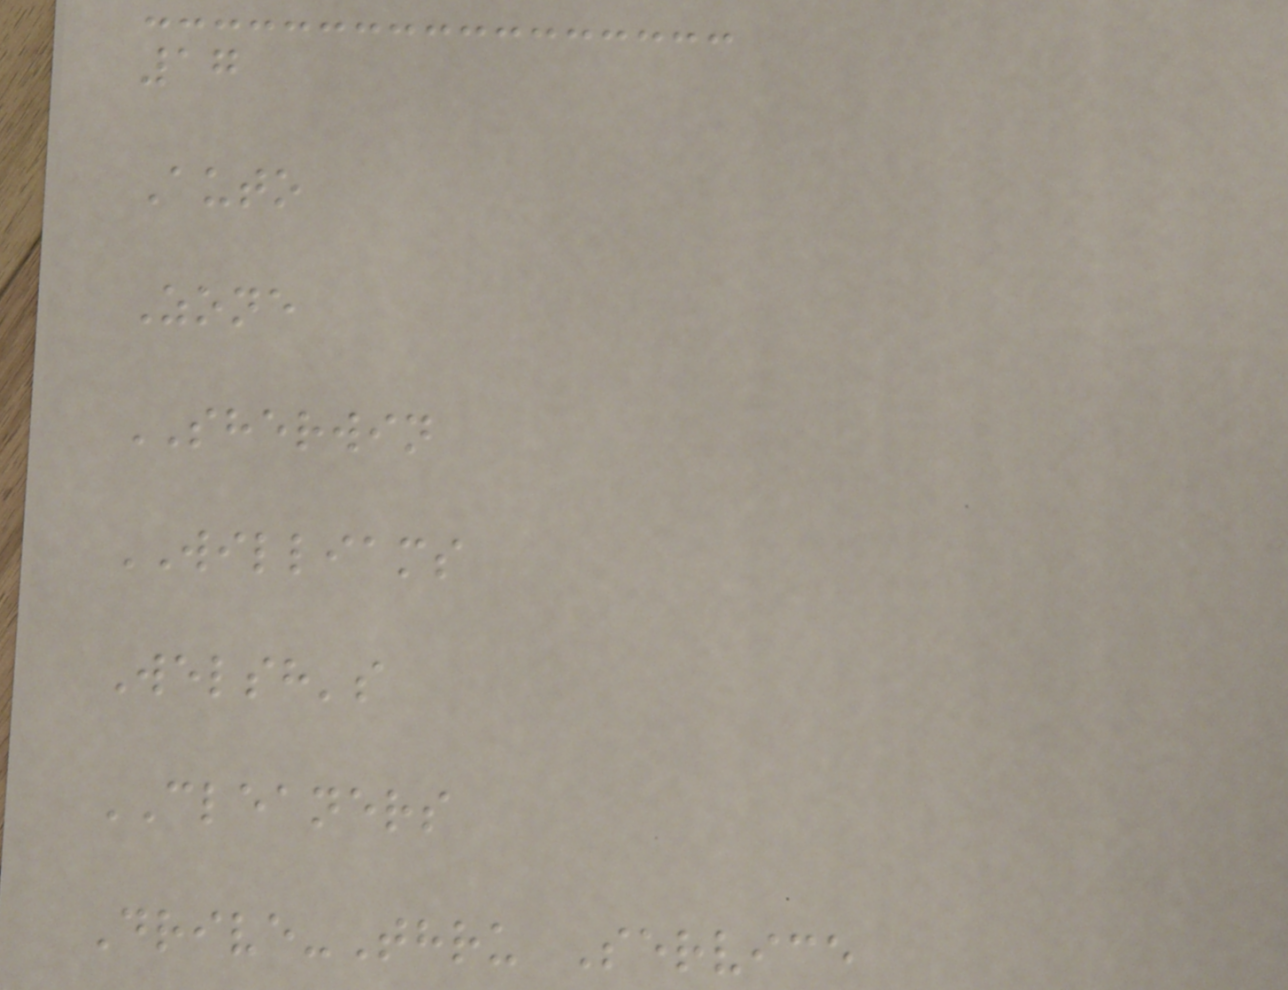17
Auto
Zone
SHERWIN
WILLIAMS
Welsh's
CLEANERS
Drive-Thru Service
